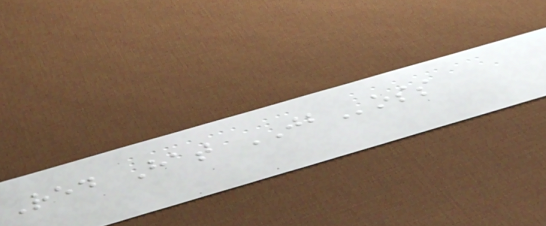Red Hat JBoss
